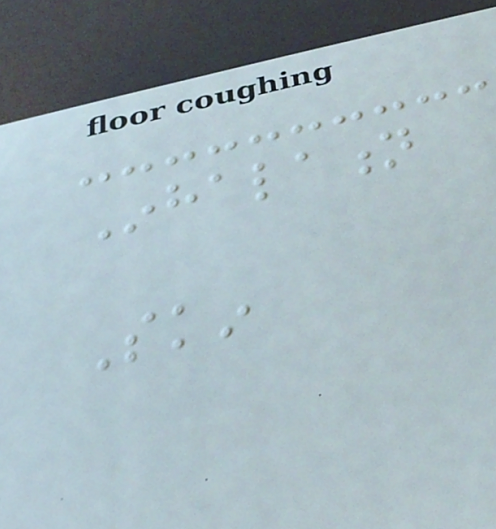Inhalation
Skin
